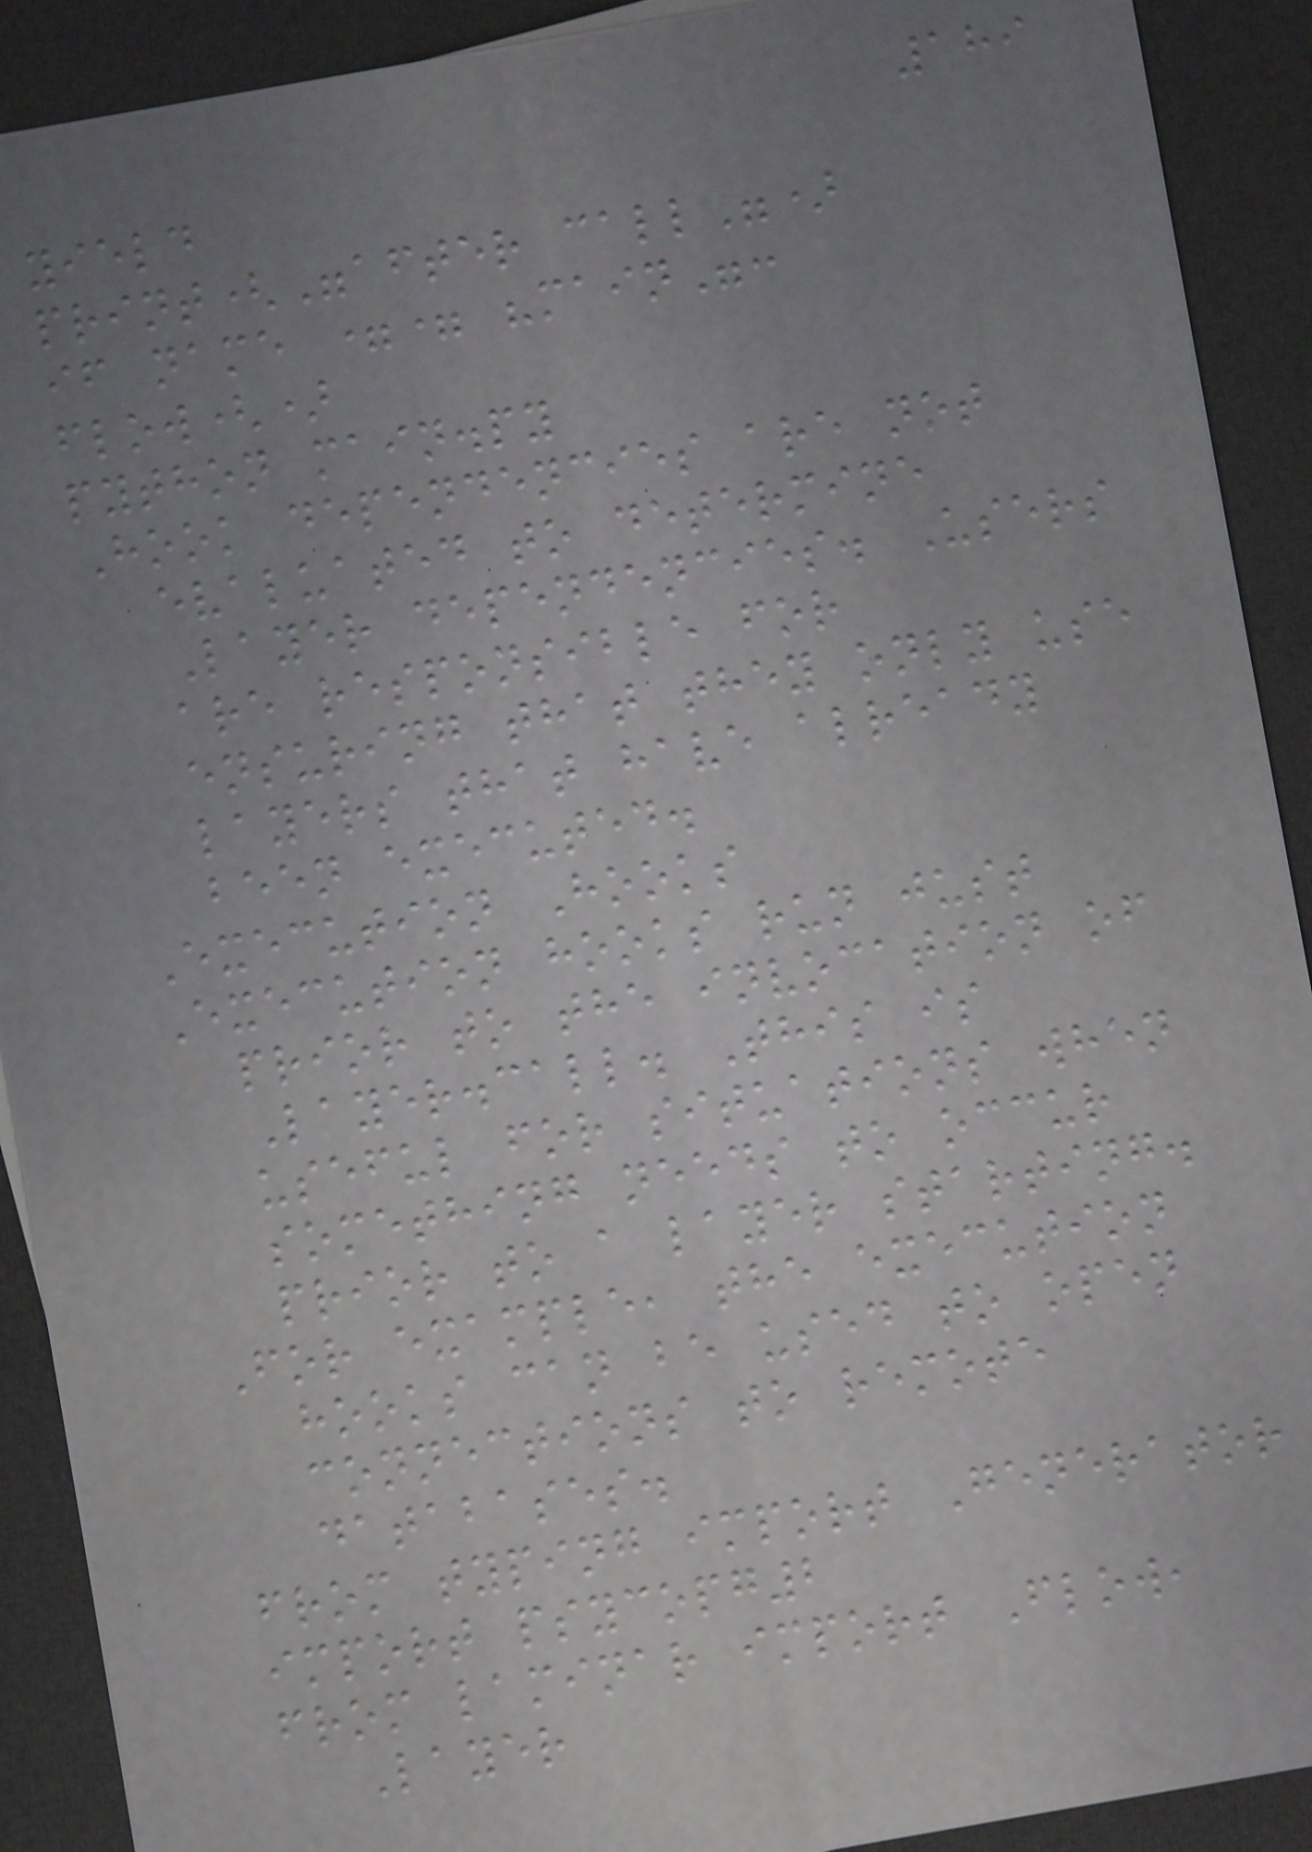189
yield
print("after call")
if name == "main":
flow()
python main.py
Hook dependencies are not
evaluated to determine
Layer dependencies. Users
are responsible for
ensuring that they only use
layers that have already
been executed.
Execution Hooks
Execution hooks run just
prior to the invocation of
Layer.call. This is
useful for situations when
something needs to occur
prior to a layer starting.
For example, the execution
hooks can be used to open
connections to remote
databases.
from typing import Generator
import psycopg2
from laminar import Flow,
Layer
